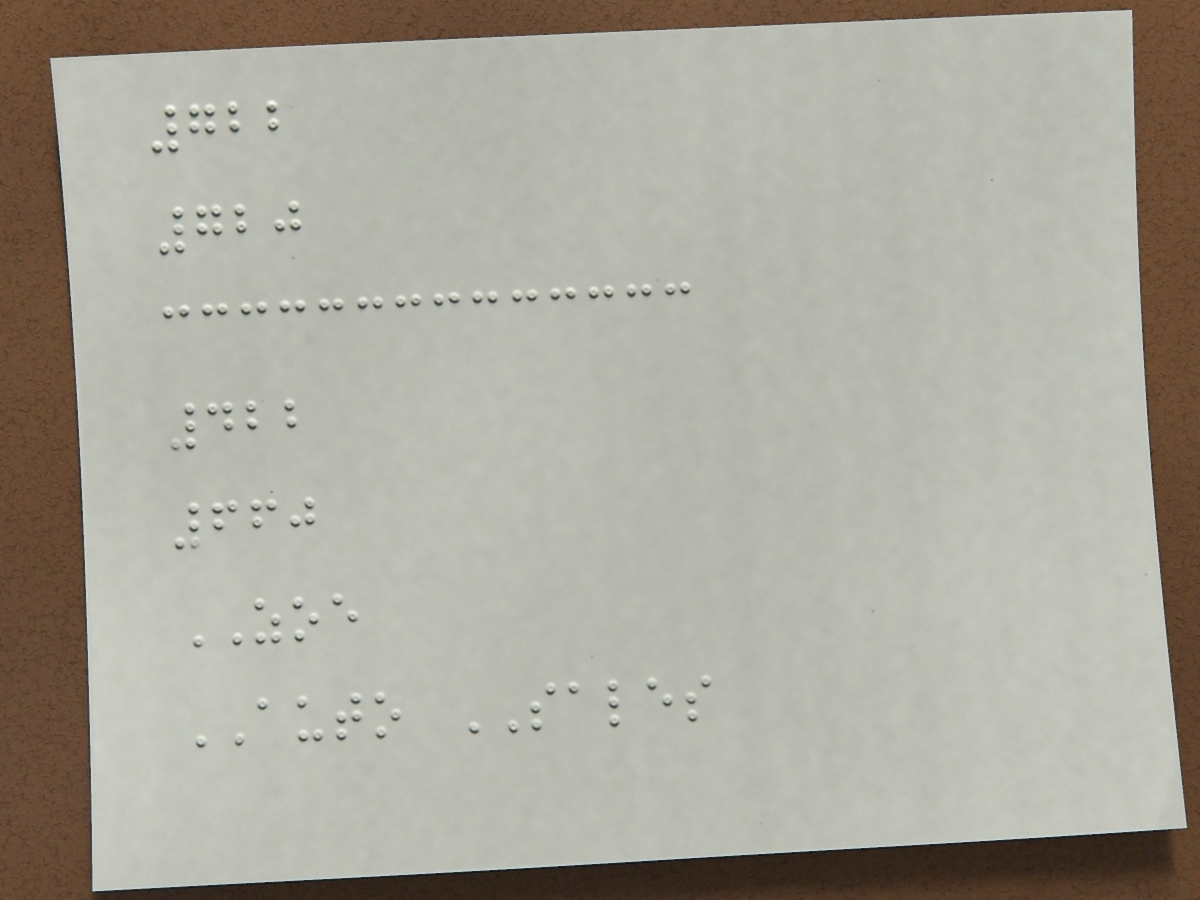722
720
422
660
ZOE
AUTO SALES
